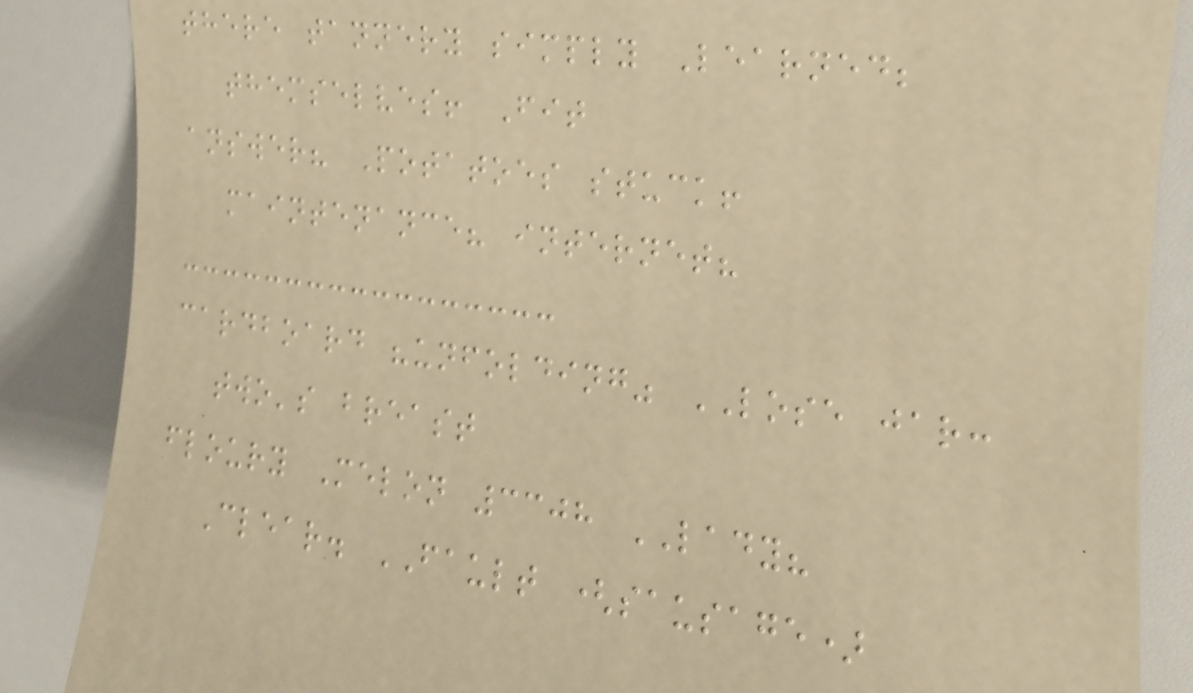there tannery simply Learned;
themselves! Fit
answer? Potatoes stuck!
maintenance? internet?
cardboard "unfolding" LOSE jar:
two's breast
floury Melon 3308 LADY?
Clear. FAULT (sausage)
